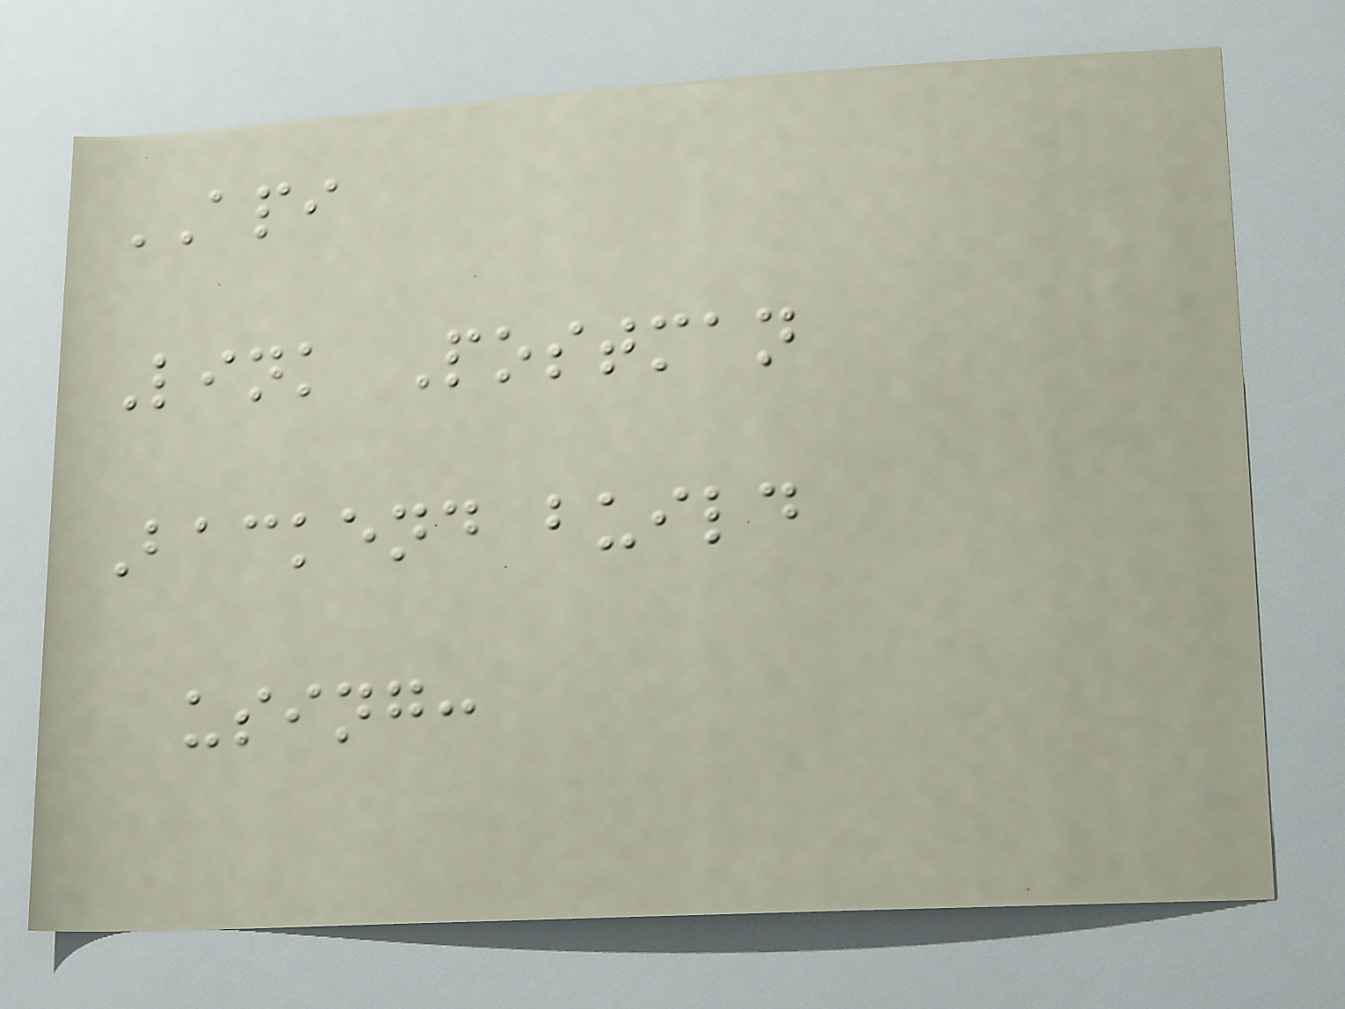API
Link Postman
Backend build
using:
